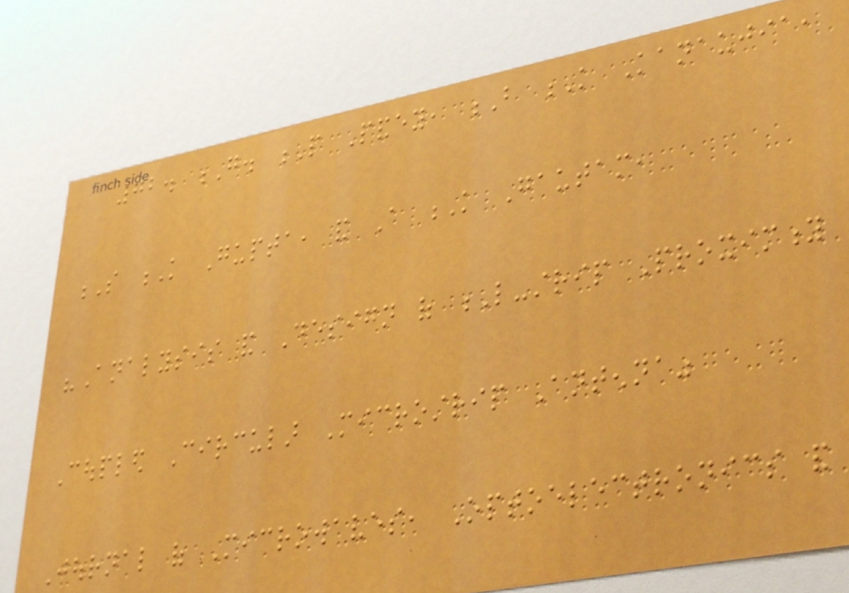72. G. P Pandey, B K Kanaujia,
S K Gupta, and A K Gautam,
"Analysis and Design of L-strip Proximity
Coupled Circular Microstrip Antenna"
Journal of Microwaves, Optoelectronics and
